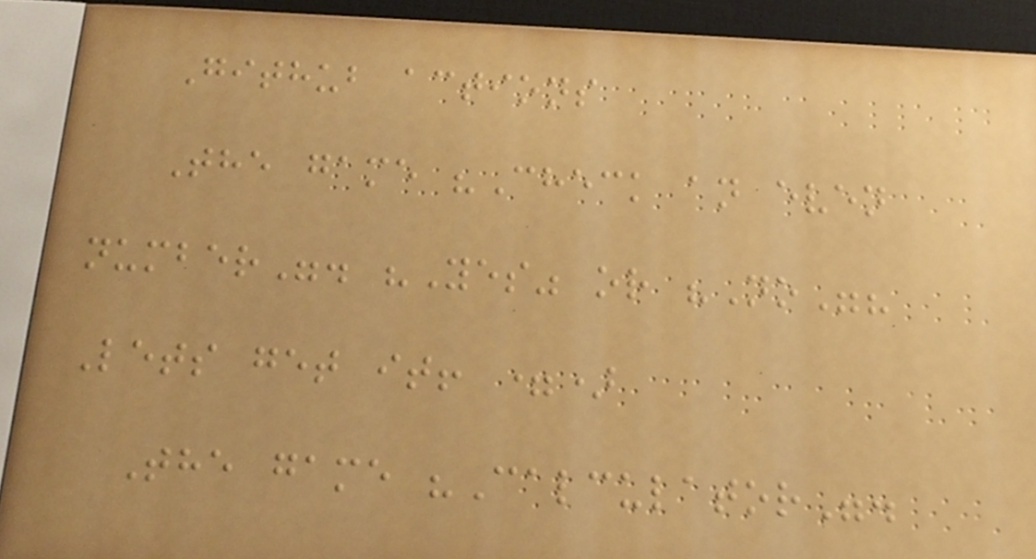Github actions
The game "Check an even
number". "Yes" or "No"?
Lets get it! =)
The game "Calculator".
